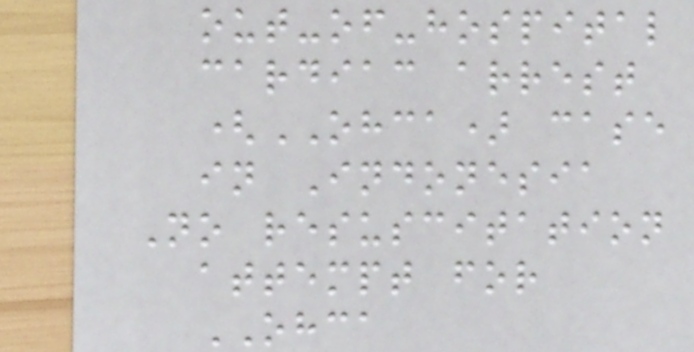out-of-hospital
cardiac arrest
(OHCA) case
in Indonesia
No resuscitation
attempt for
OHCA
